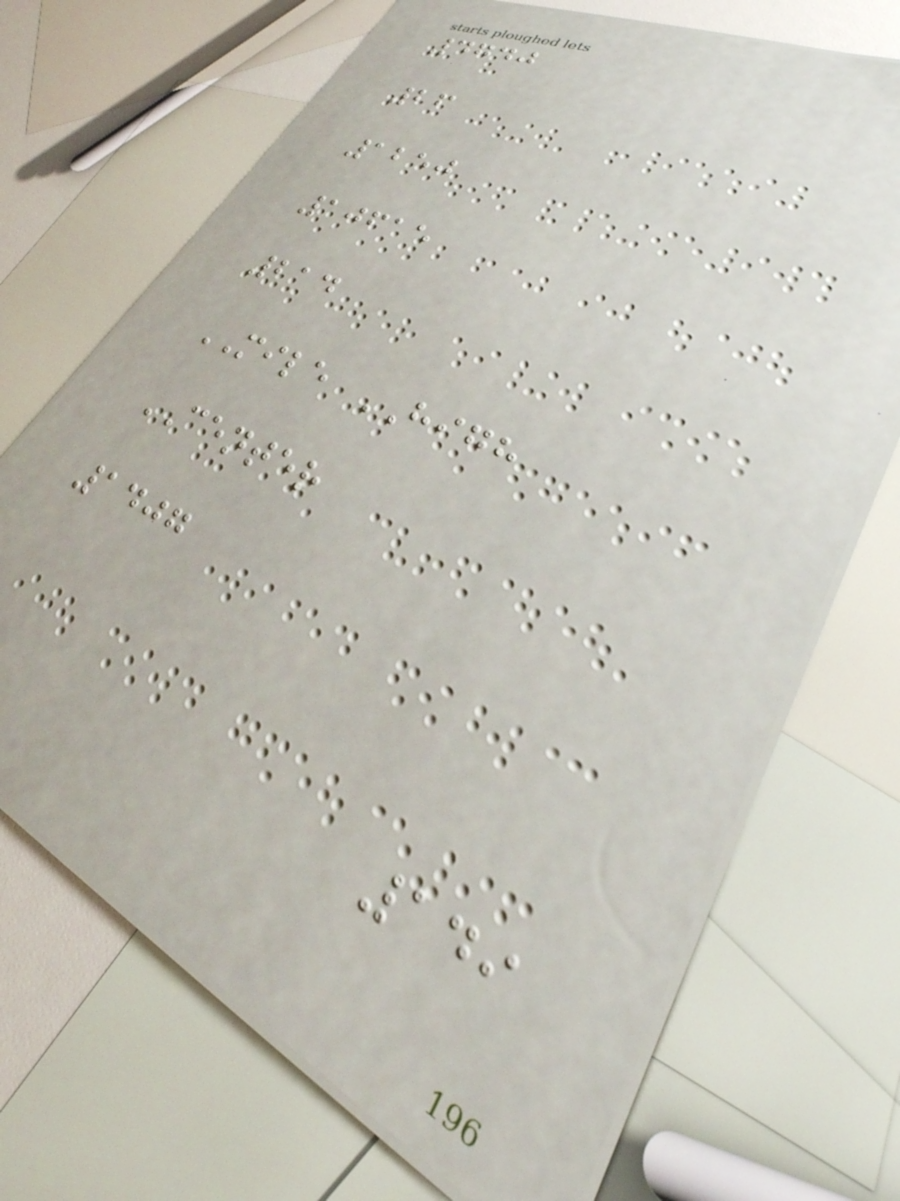4740
26
1250
10615
214
MILE HIGH
CENTER
1407
149
